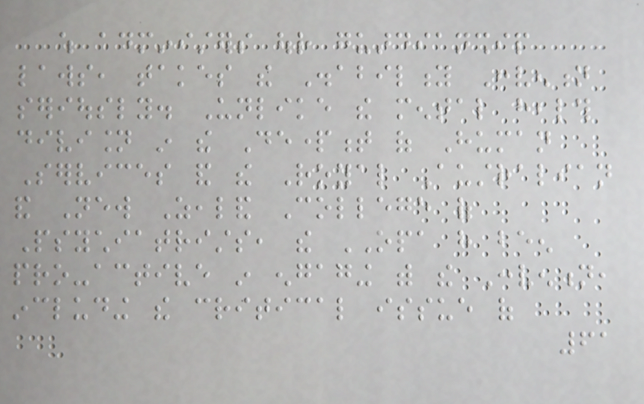which administers our guardianship
laws, takes the Disability Convention
seriously. Unlike the mental health
division in the Department of Human
Services and the Royal Australian
and New Zealand College of
Psychiatrists, the OPA have been
pro-active in engaging with the Convention,
including the critical issue of
61
